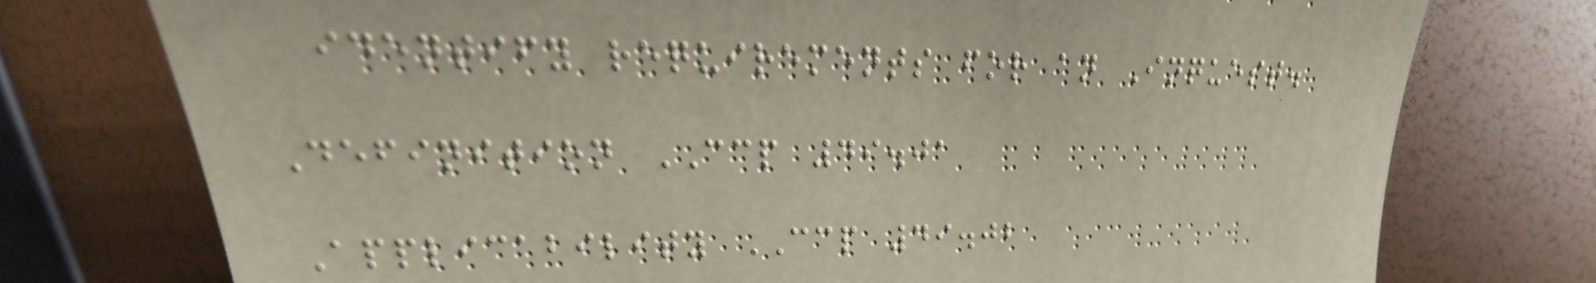identify requirements for an Inquest.
Definition CCP 49.01
Applicability CCP 49.02
